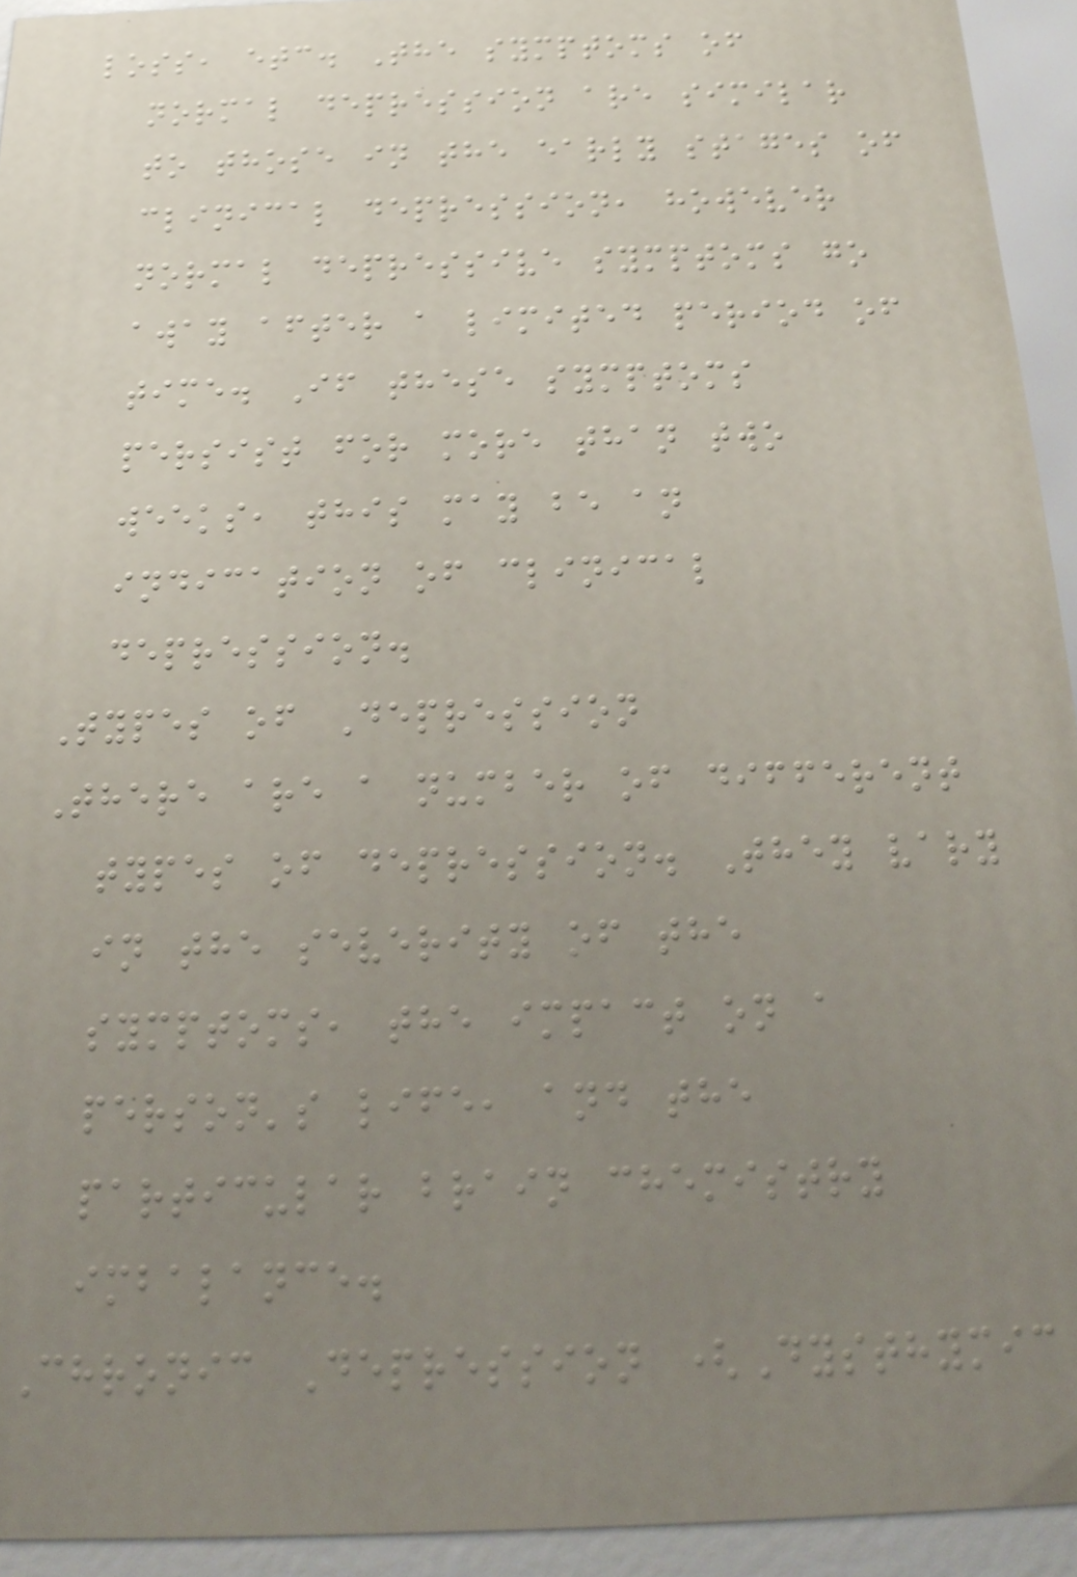loss, etc. The symptoms of
normal depression are similar
to those in the early stages of
clinical depression, however
normal depressive symptoms go
away after a limited period of
time. If these symptoms
persist for more than two
weeks, this may be an
indication of clinical
depression.
Types of Depression
There are a number of different
types of depression. They vary
in the severity of the
symptoms, the impact on a
person's life, and the
particular brain chemistry
imbalance.
Chronic Depression (Dysthymic
